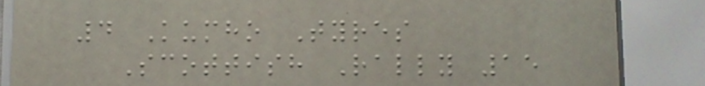4 Kumho Tyres
Scottish Rally 15
